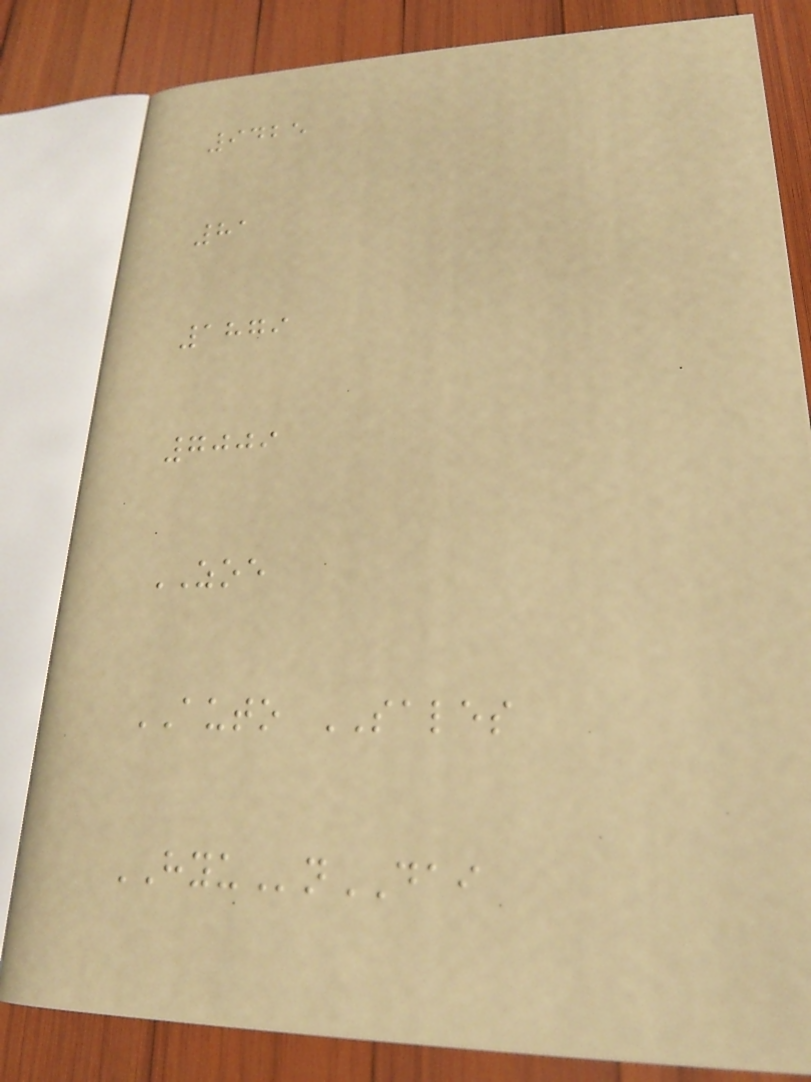9425
81
1879
7009
ZOE
AUTO SALES
HYUnDAI
